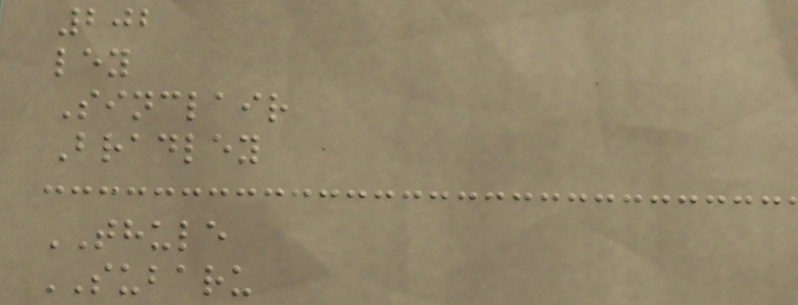202
ley
Sinclair
Bradley
THULE
SUBARU
